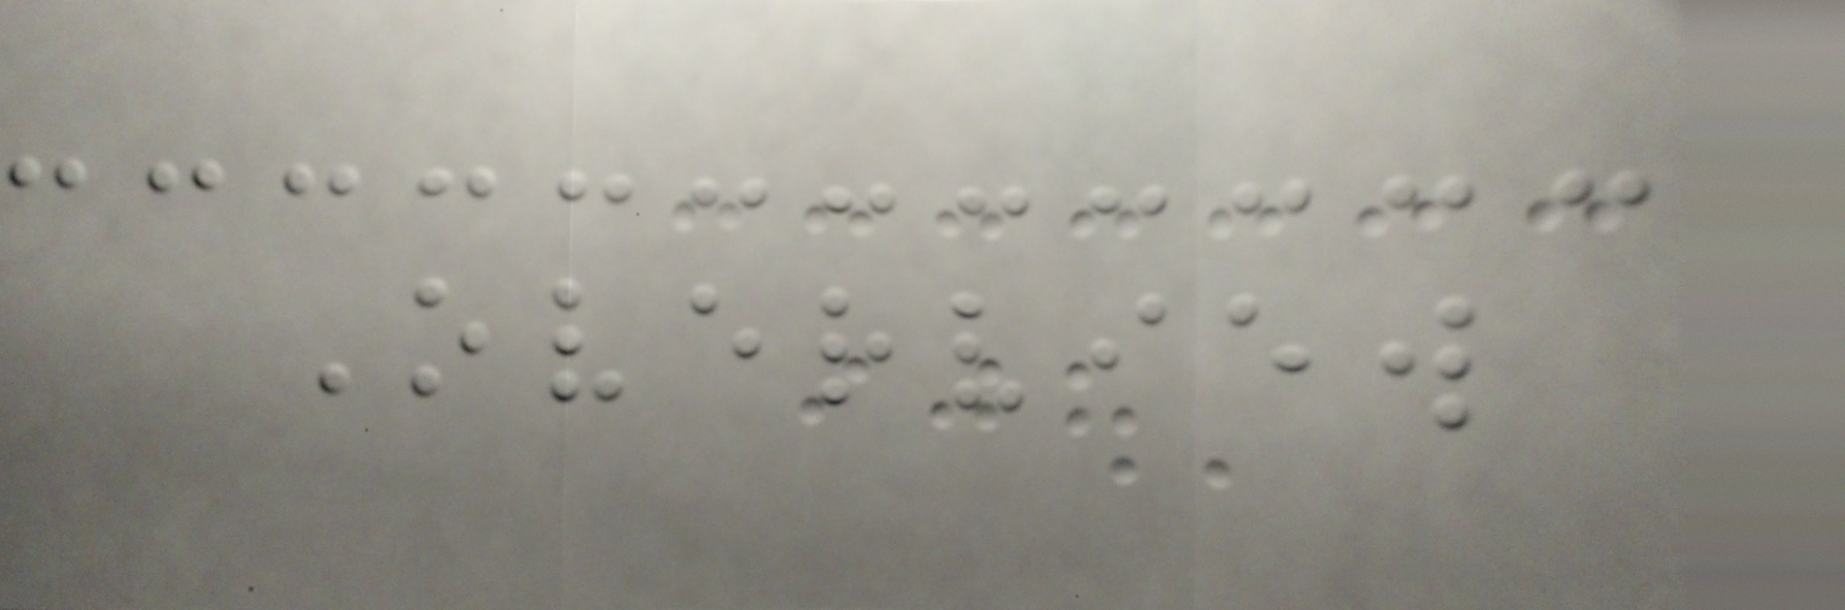Overview
